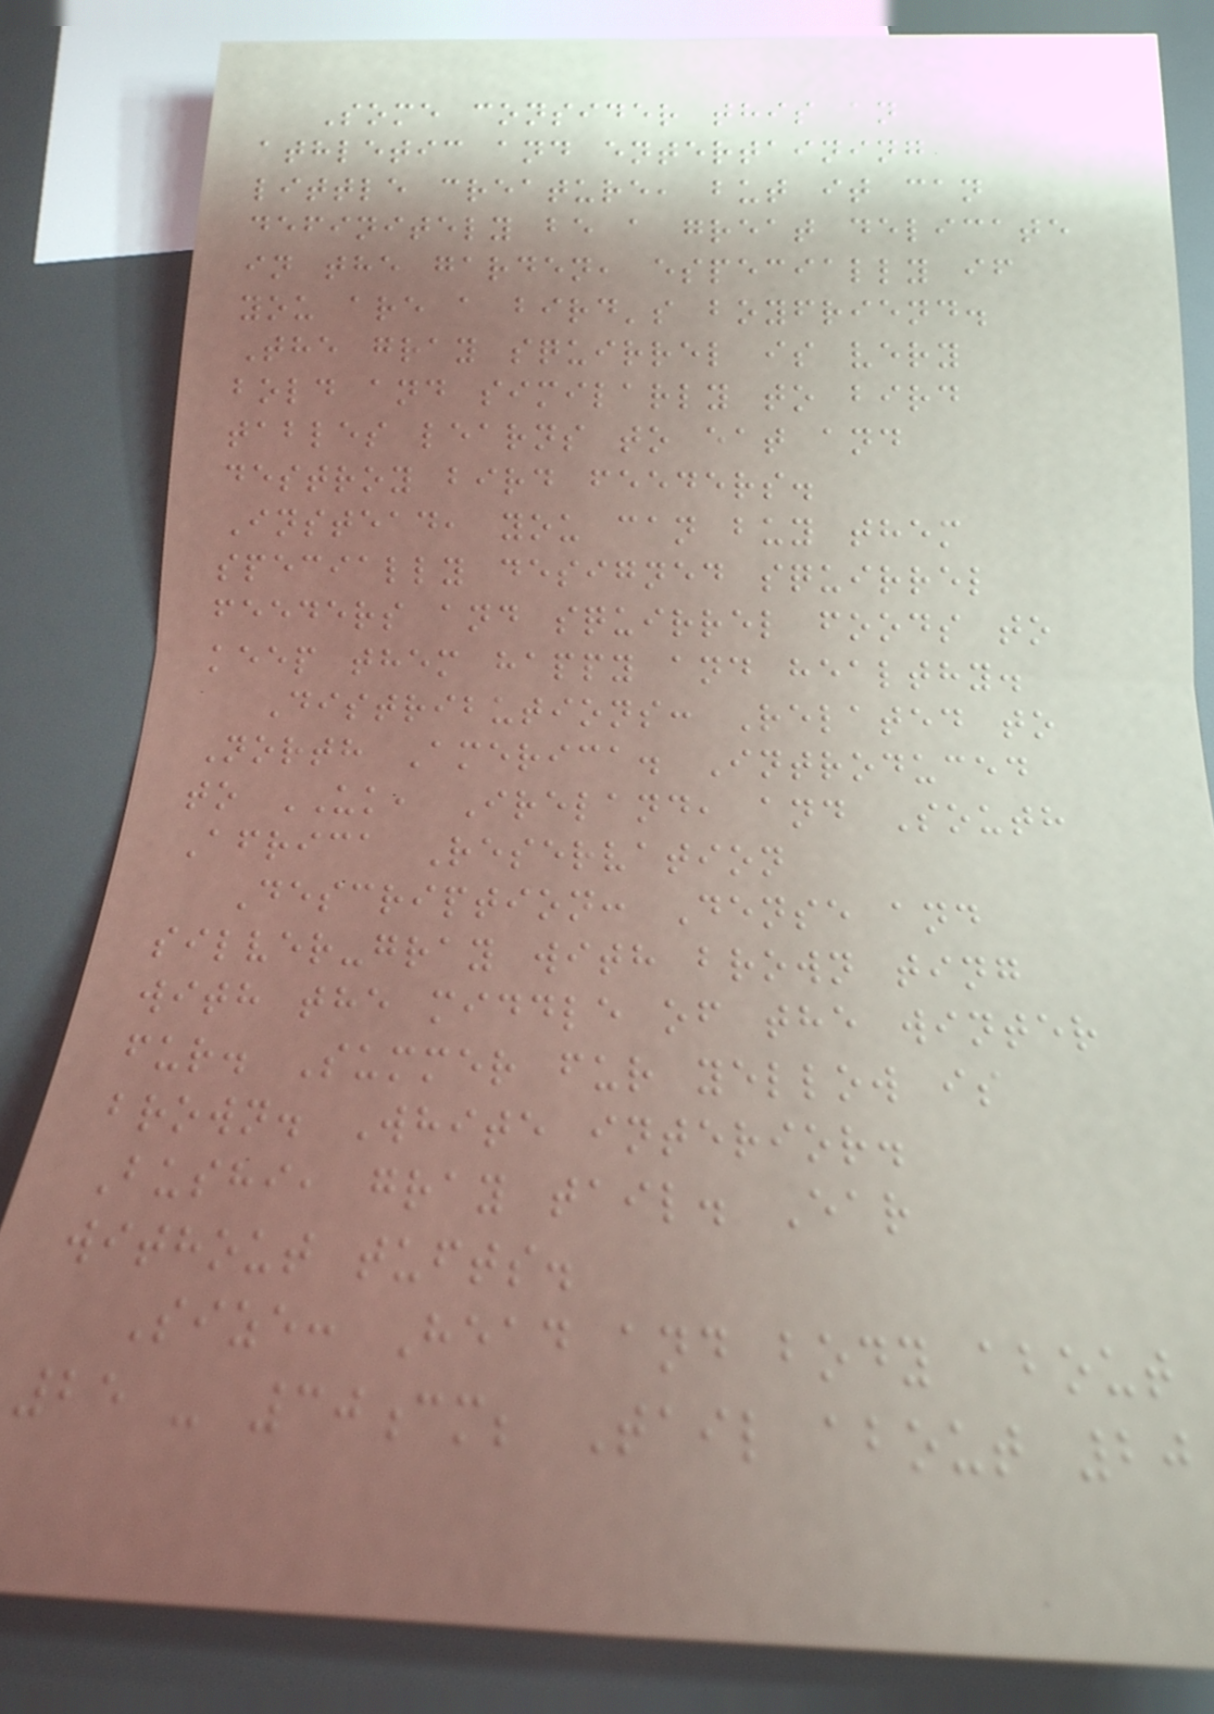Some consider this an
athletic and entertaining
little creature, but it can
definitely be a great delicate
in the garden, especially if
you are a bird's boyfriend.
The gray squirrel is very
bold and similarly to bird
tables learns to eat and
destroy bird feeders.
Instead, you can buy them
specially designed squirrel
feeders and squirrel foods to
keep them happy and healthy.
Distributions: Related to
North America. Introduced
to UK, Ireland, and South
Africa Reservation
Description: Dense and
silver-gray with brown ting
with the middle of the winter
fur. Summer fur yellow is
brown. White interior.
Bushi, gray tail. Ear
without tufts.
Size: Head and body about
25 - 30cm; Tail about 20
